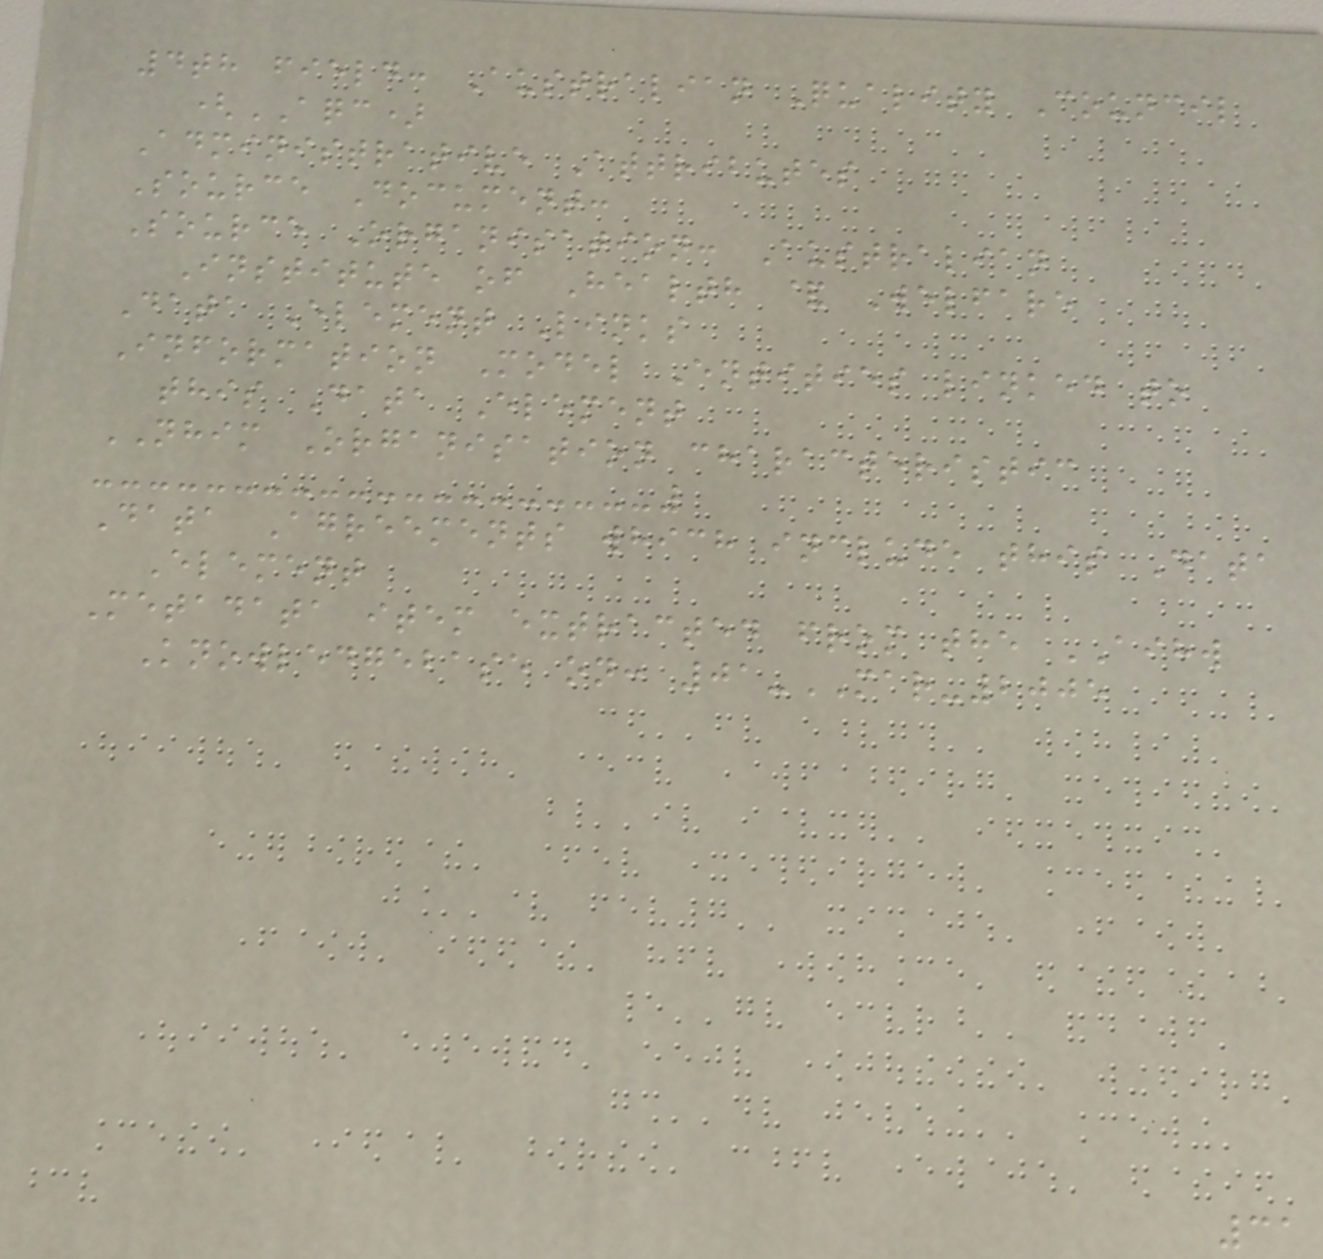4th field: Australian Quality Council
(AQC)
Administrative Attributes
Source Document:
Source Organisation: Australian
Institute of Health & Welfare
Data Element Links
Information Model Entities linked to
this Data Element
NHIM Organisation characteristic
Data Agreements which include this Data
Element
Metadata item extracted from the AIHW
Knowledgebase on: 01-MAR-2005
31
